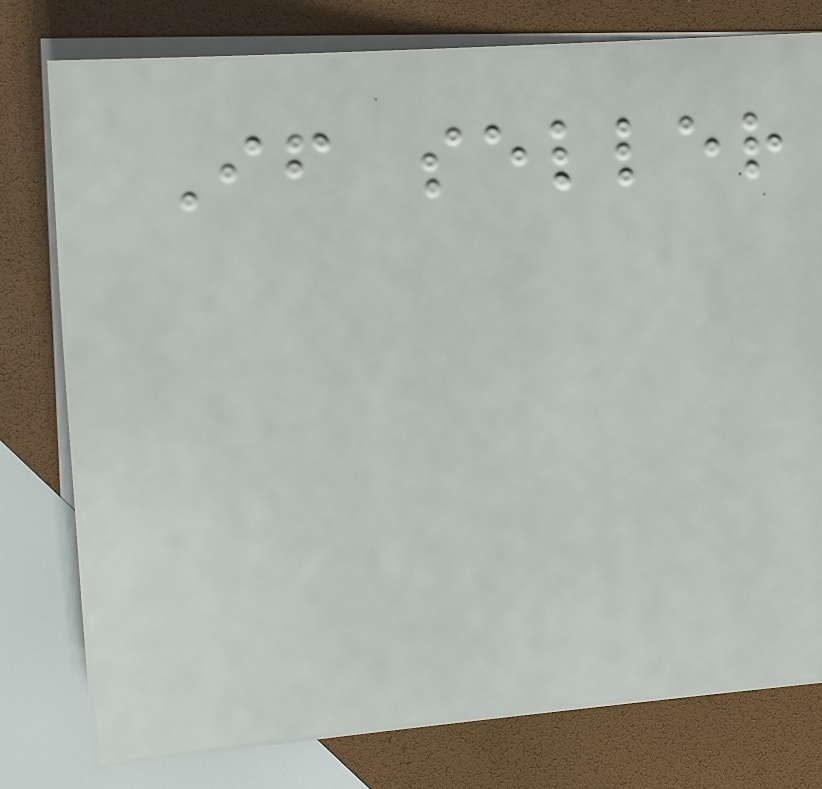If seller
